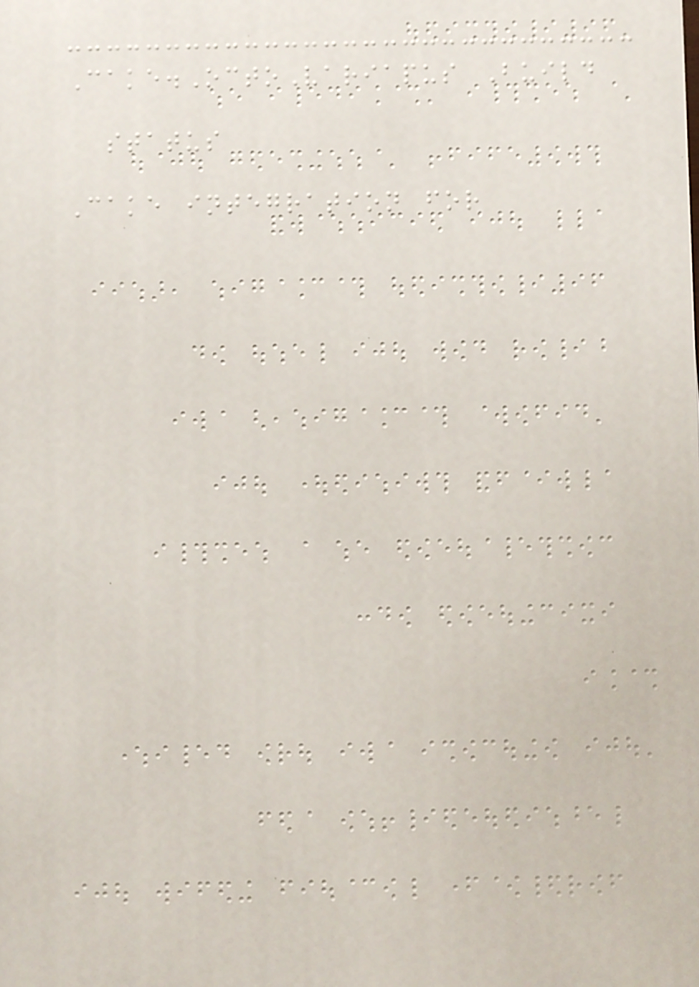Cake.OctoVariapus Build
status
Cake integration for
